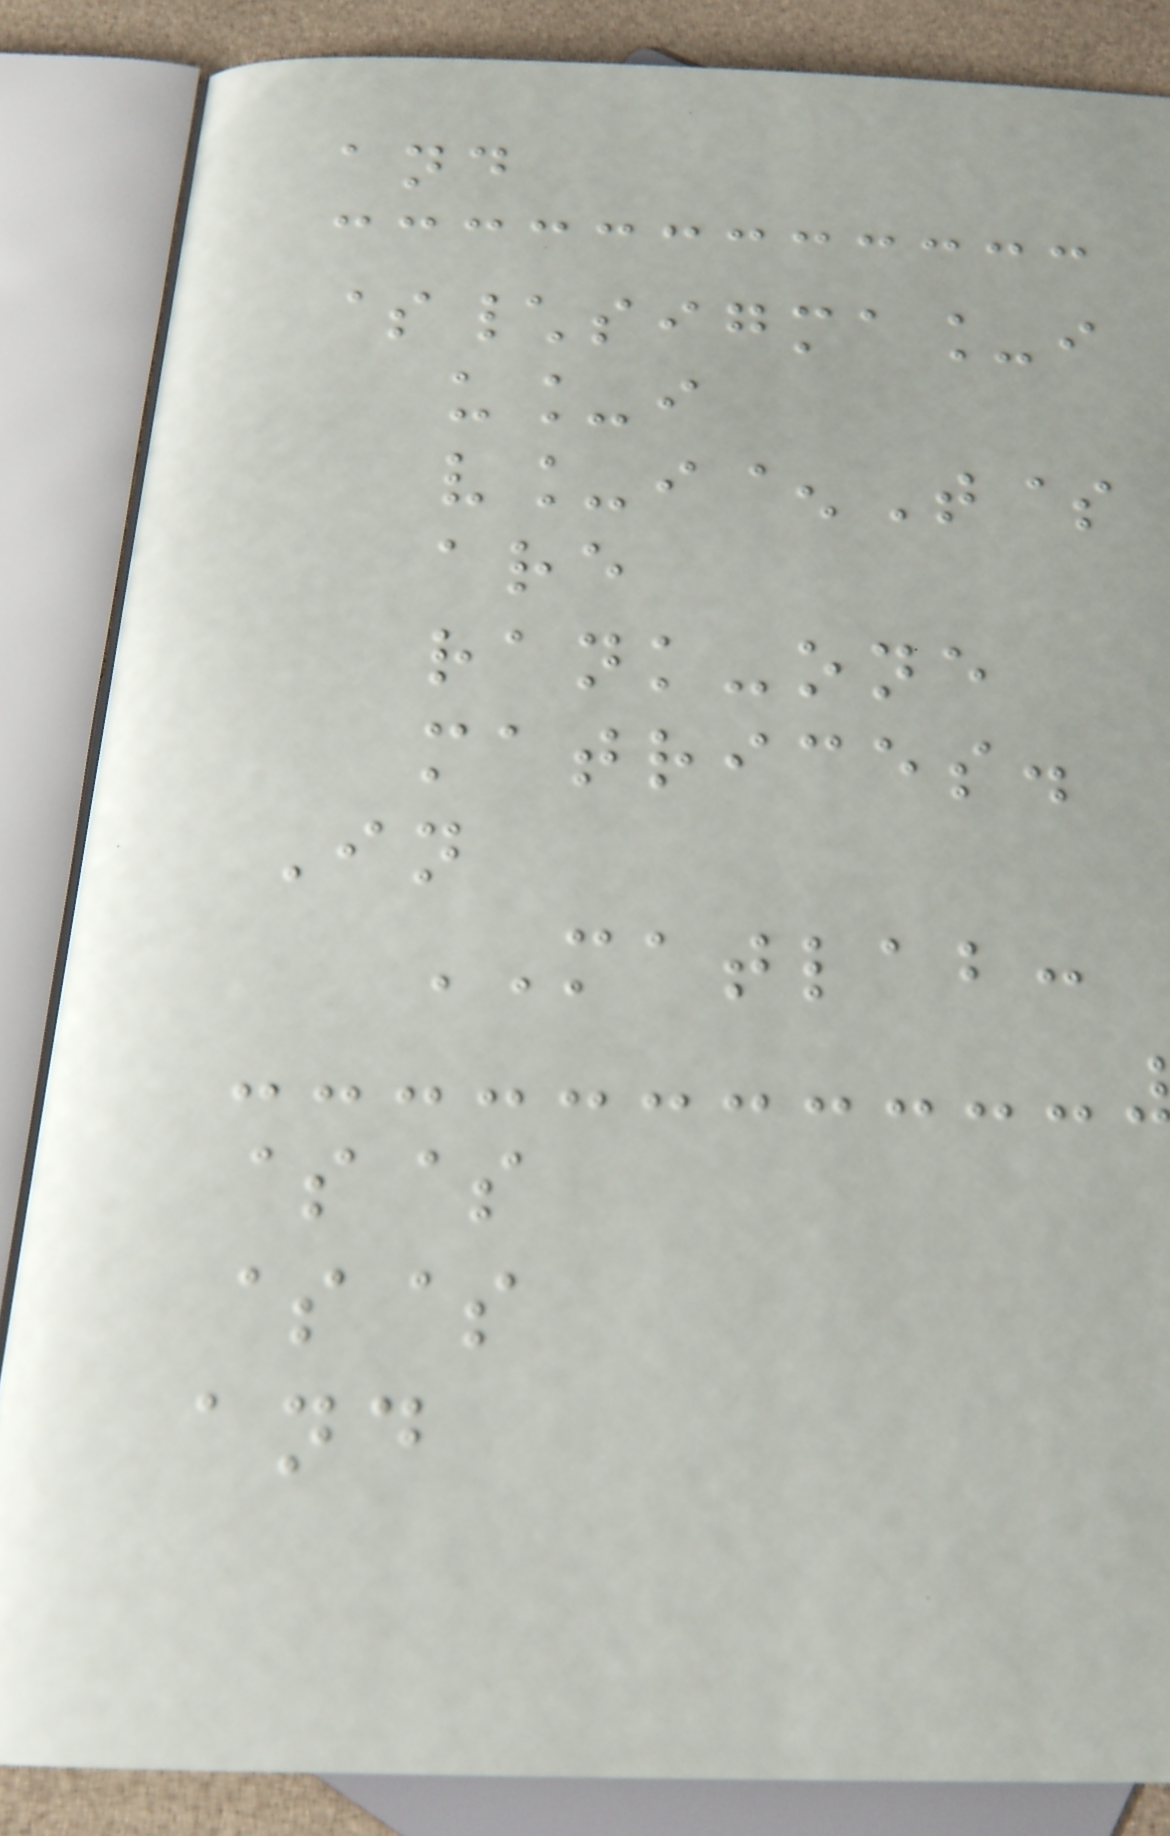and
$\sigma_i
u_i
v_i^T$
are
rank-one
matrices.
In
MATLAB:
$$
$$
and
